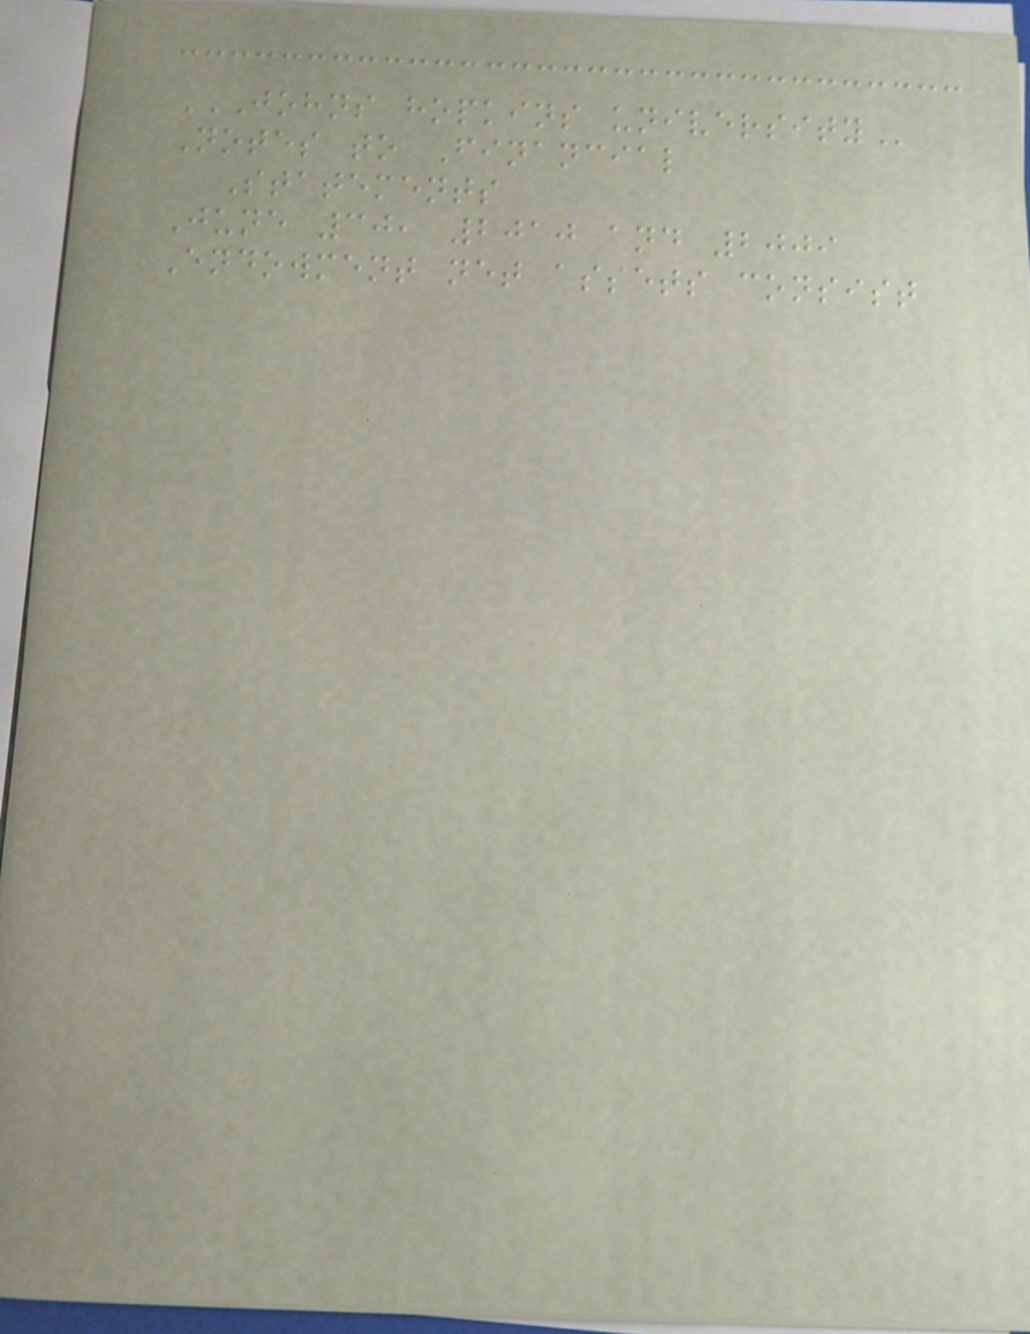JOHNS HOPKINS UNIVERSITY
Notes to Financial
Statements
June 30, 2010 and 2009
Endowment net assets consist
